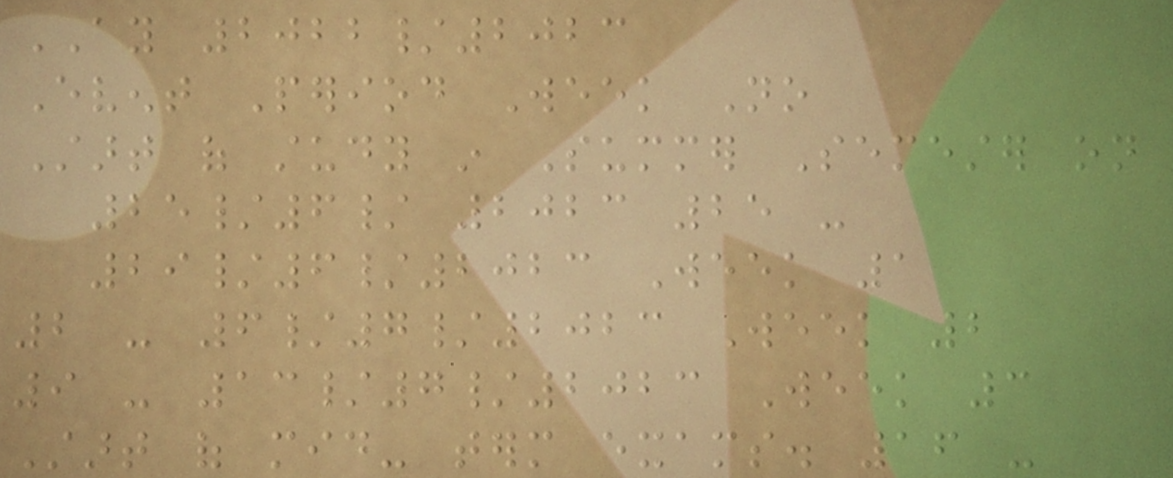AY 2022/2023
Event Period Week No
Start of study in Summer Semester on
25/6/ 2023 25 -
29/6/2023 Week 1
2 - 6/7/2023 Week 2
9 - 13/7/2023 Week 3
Start of mid- term exams. 16 -
